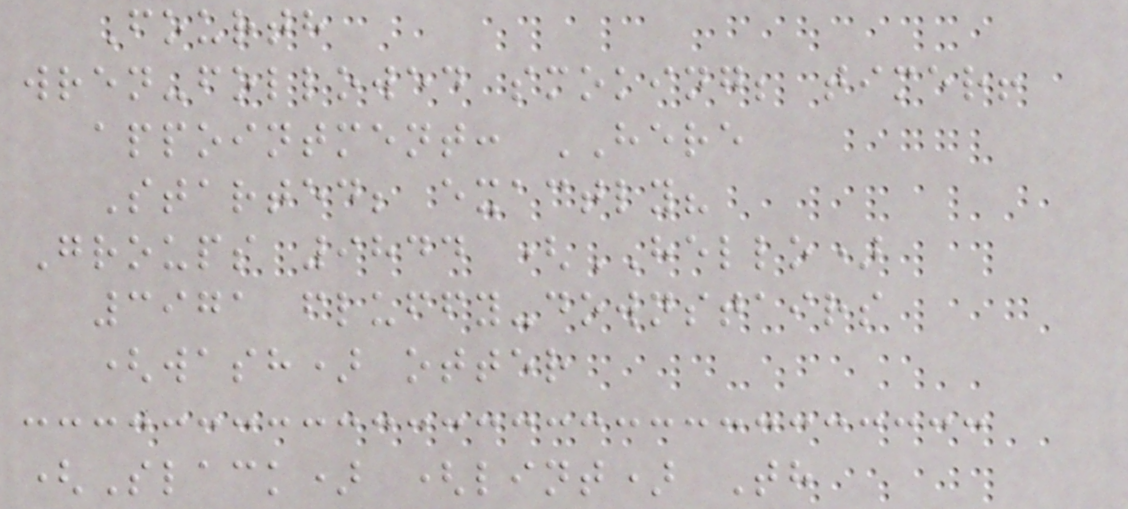Fourth
wren-followed smoking; timer!
appointment: HERE
Started; exactly?
Groups 9844 (HELLO)
3971 fluffy-downstairs
(wash) otter
(Slack) (lint) Th
